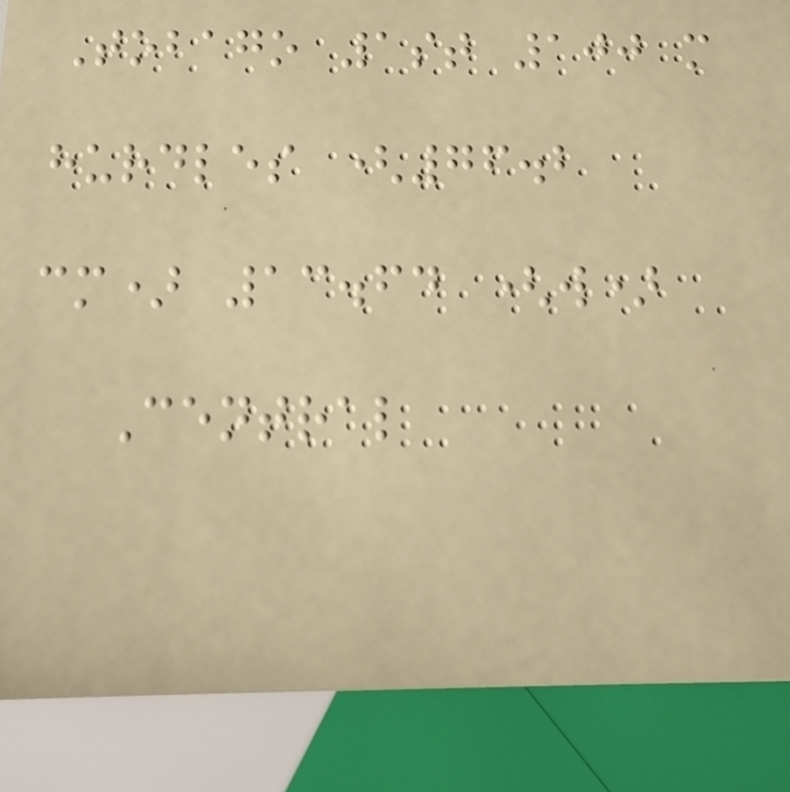Tobago 1st 100 m
hurdles (76.2
cm) 13.64 (w)
Central
